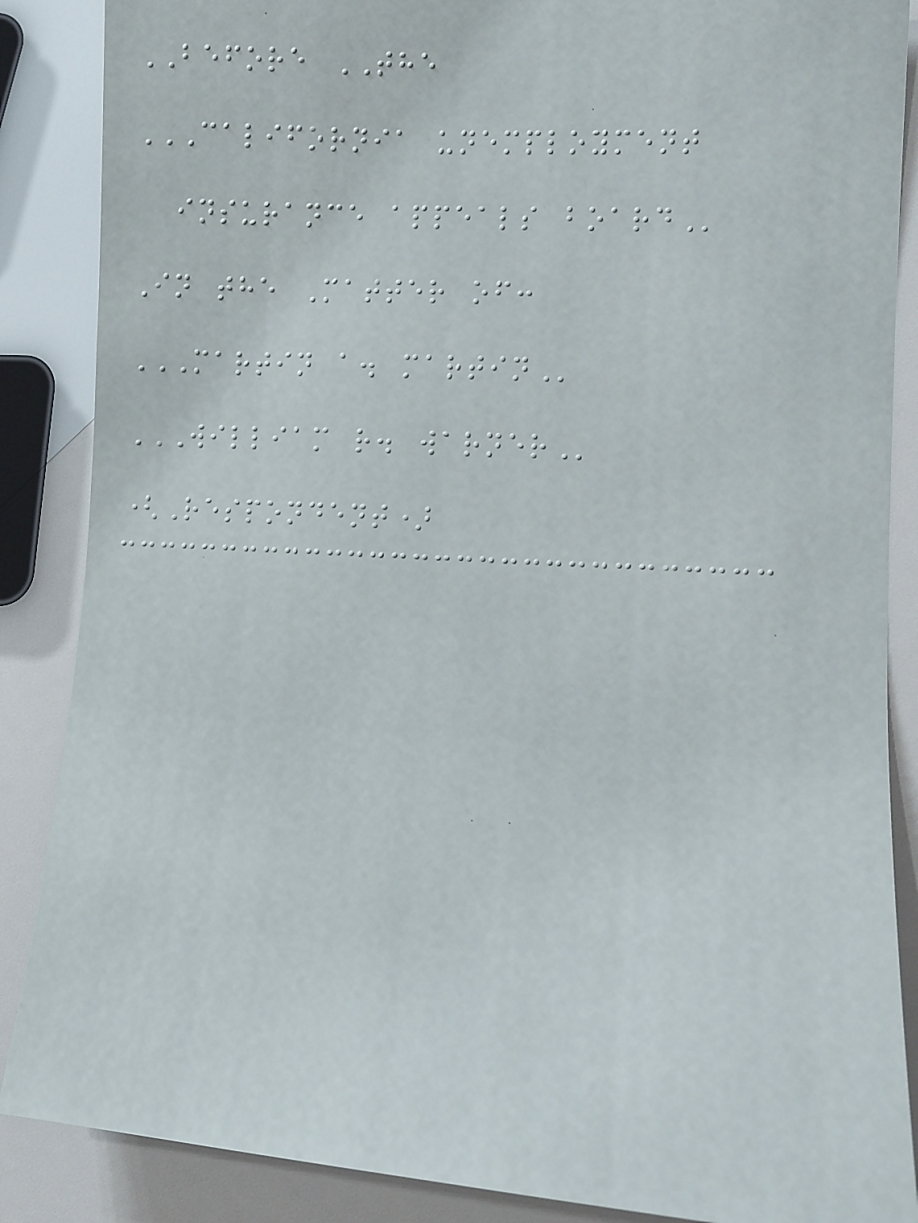BEFORE THE
CALIFORNIA UNEMPLOYMENT
INSURANCE APPEALS BOARD
In the Matter of:
MARTIN A. MARTIN
WILLIAM R. WARNER
(Respondent)
